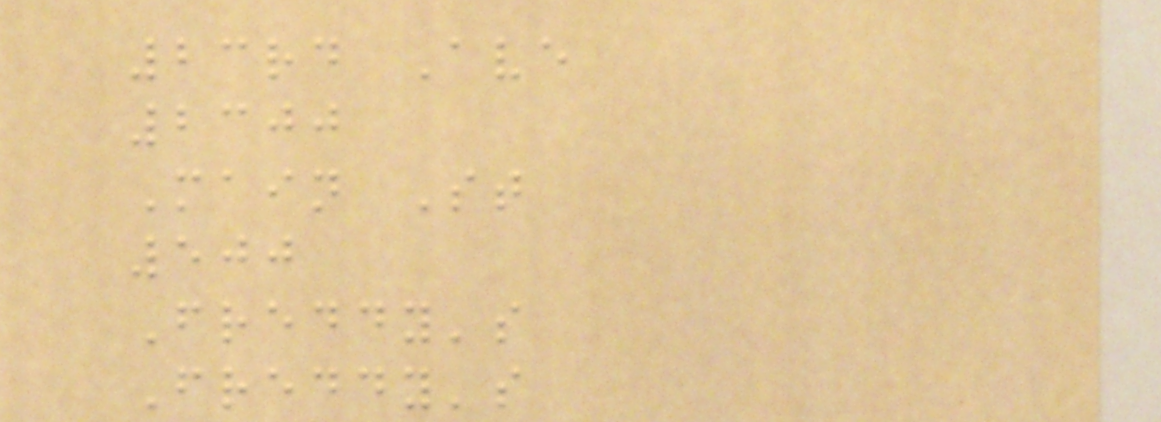23rd Ave
2300
Main St
500
Freddy's
Freddy's
